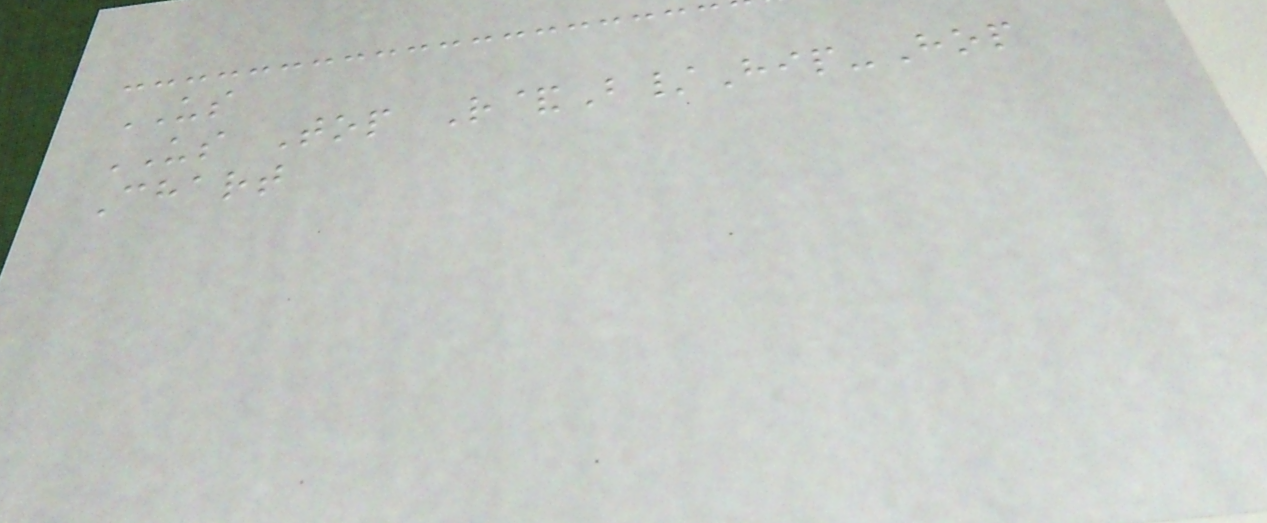US
US Top R&B/Hip-Hop
Chart
